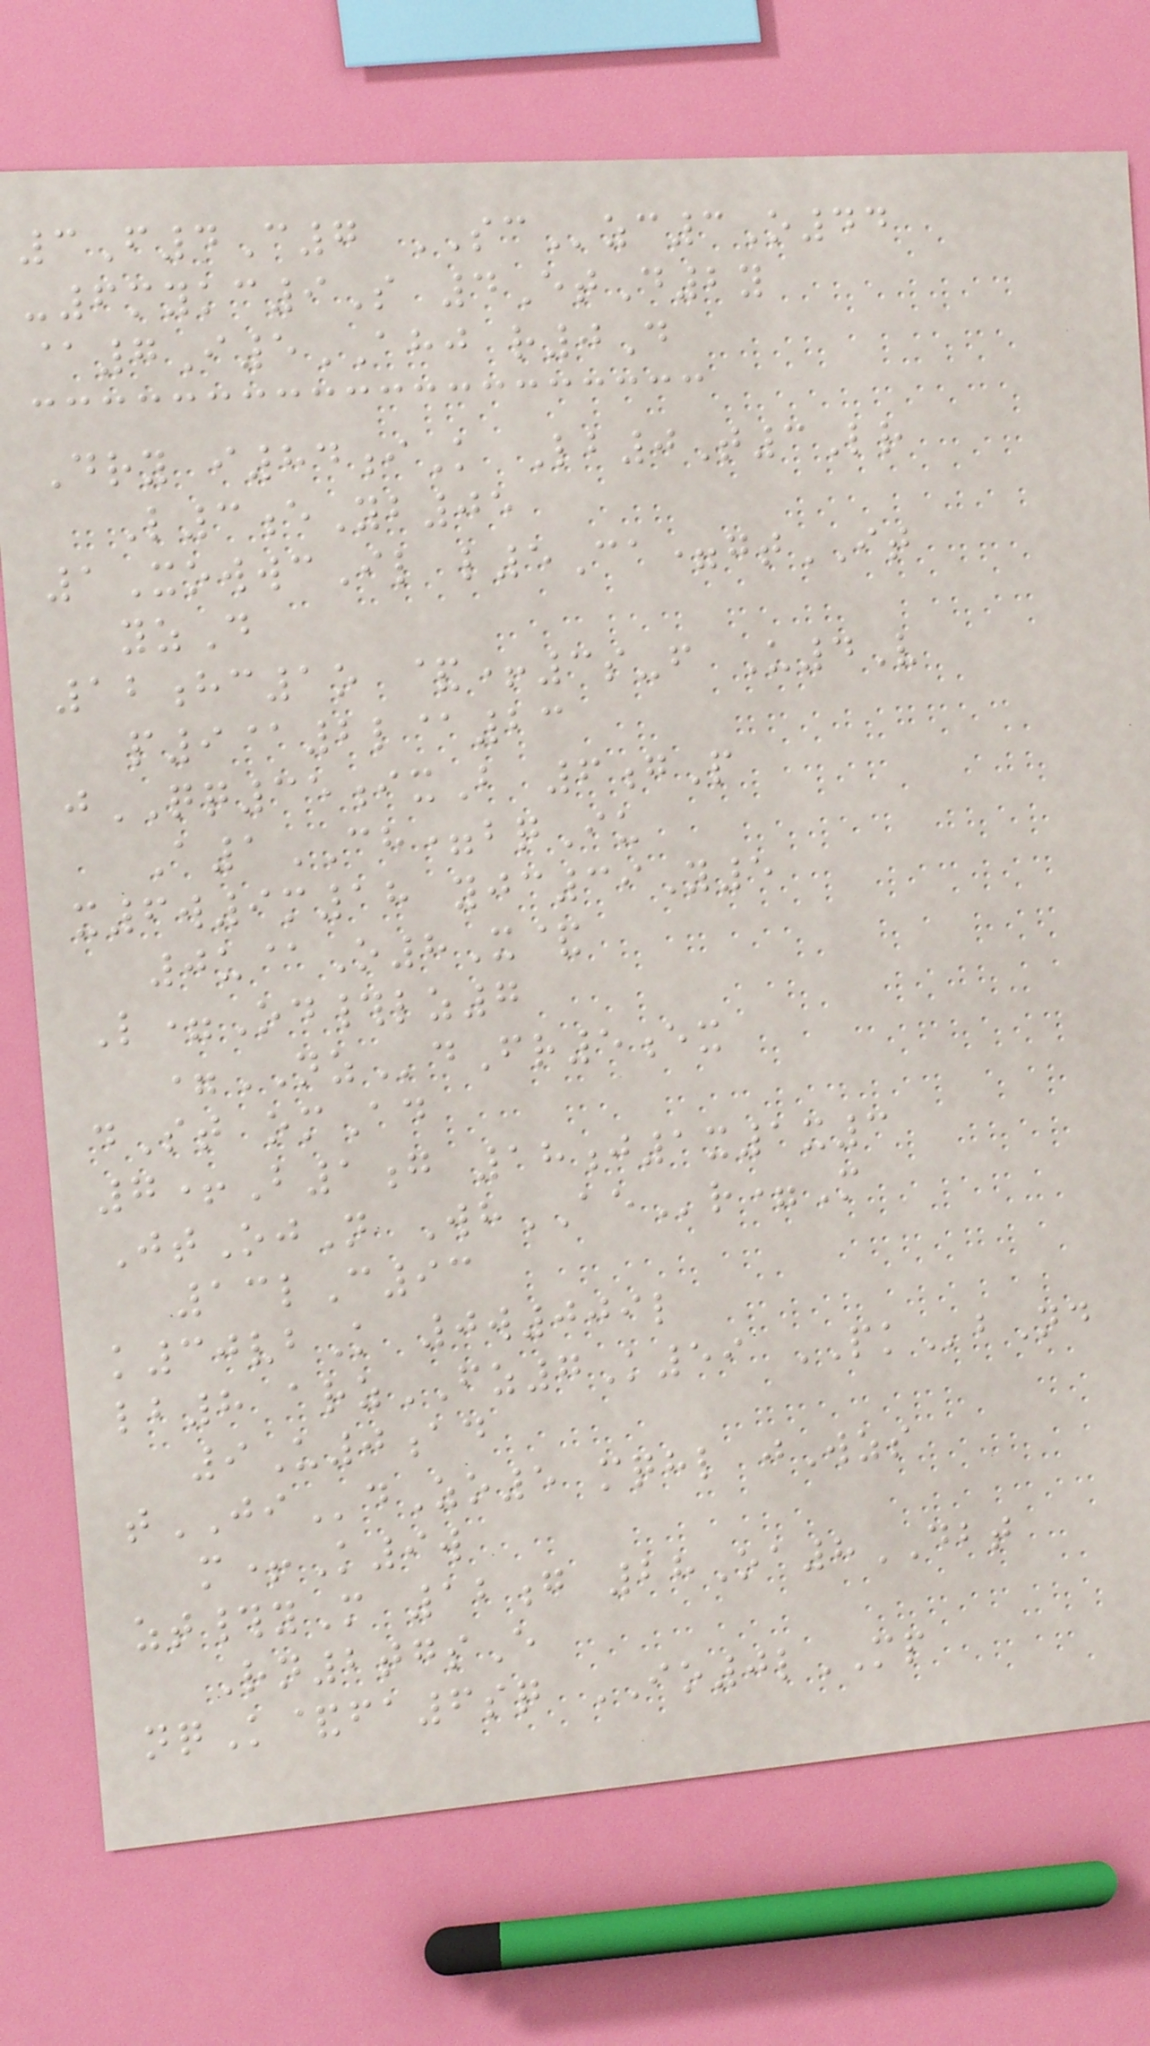3F4C7 SCzc3O44
-6mykc9S 4EtD2y
@7I5AHJ r0D
Dry i84iK Lb0T3Lr
L3eYb05
1XowwcIl l5Ca=gtIT
yzD
12hc1o &+3s-f U4V
p9@2l@23
jQQ35ixB 6gP
A1CH=bqIu
x6w9m18 yjc39Y5
0u@O8X&
L=Od#lz7
=NZdFr5ex
dSt omAd
7+B1g 18j1x1x3
JtOjN WhAEr=M
13lC93
k30vbK 0w009l
lb8 arzFZ7K59 PKbNd
9U0ad
tJIdZo5 mqhl jWzs
m+K9w
zt#yM 12g 28Oa8DBT
Rn2tgsE
nqK&fa6sq IO0lMP
